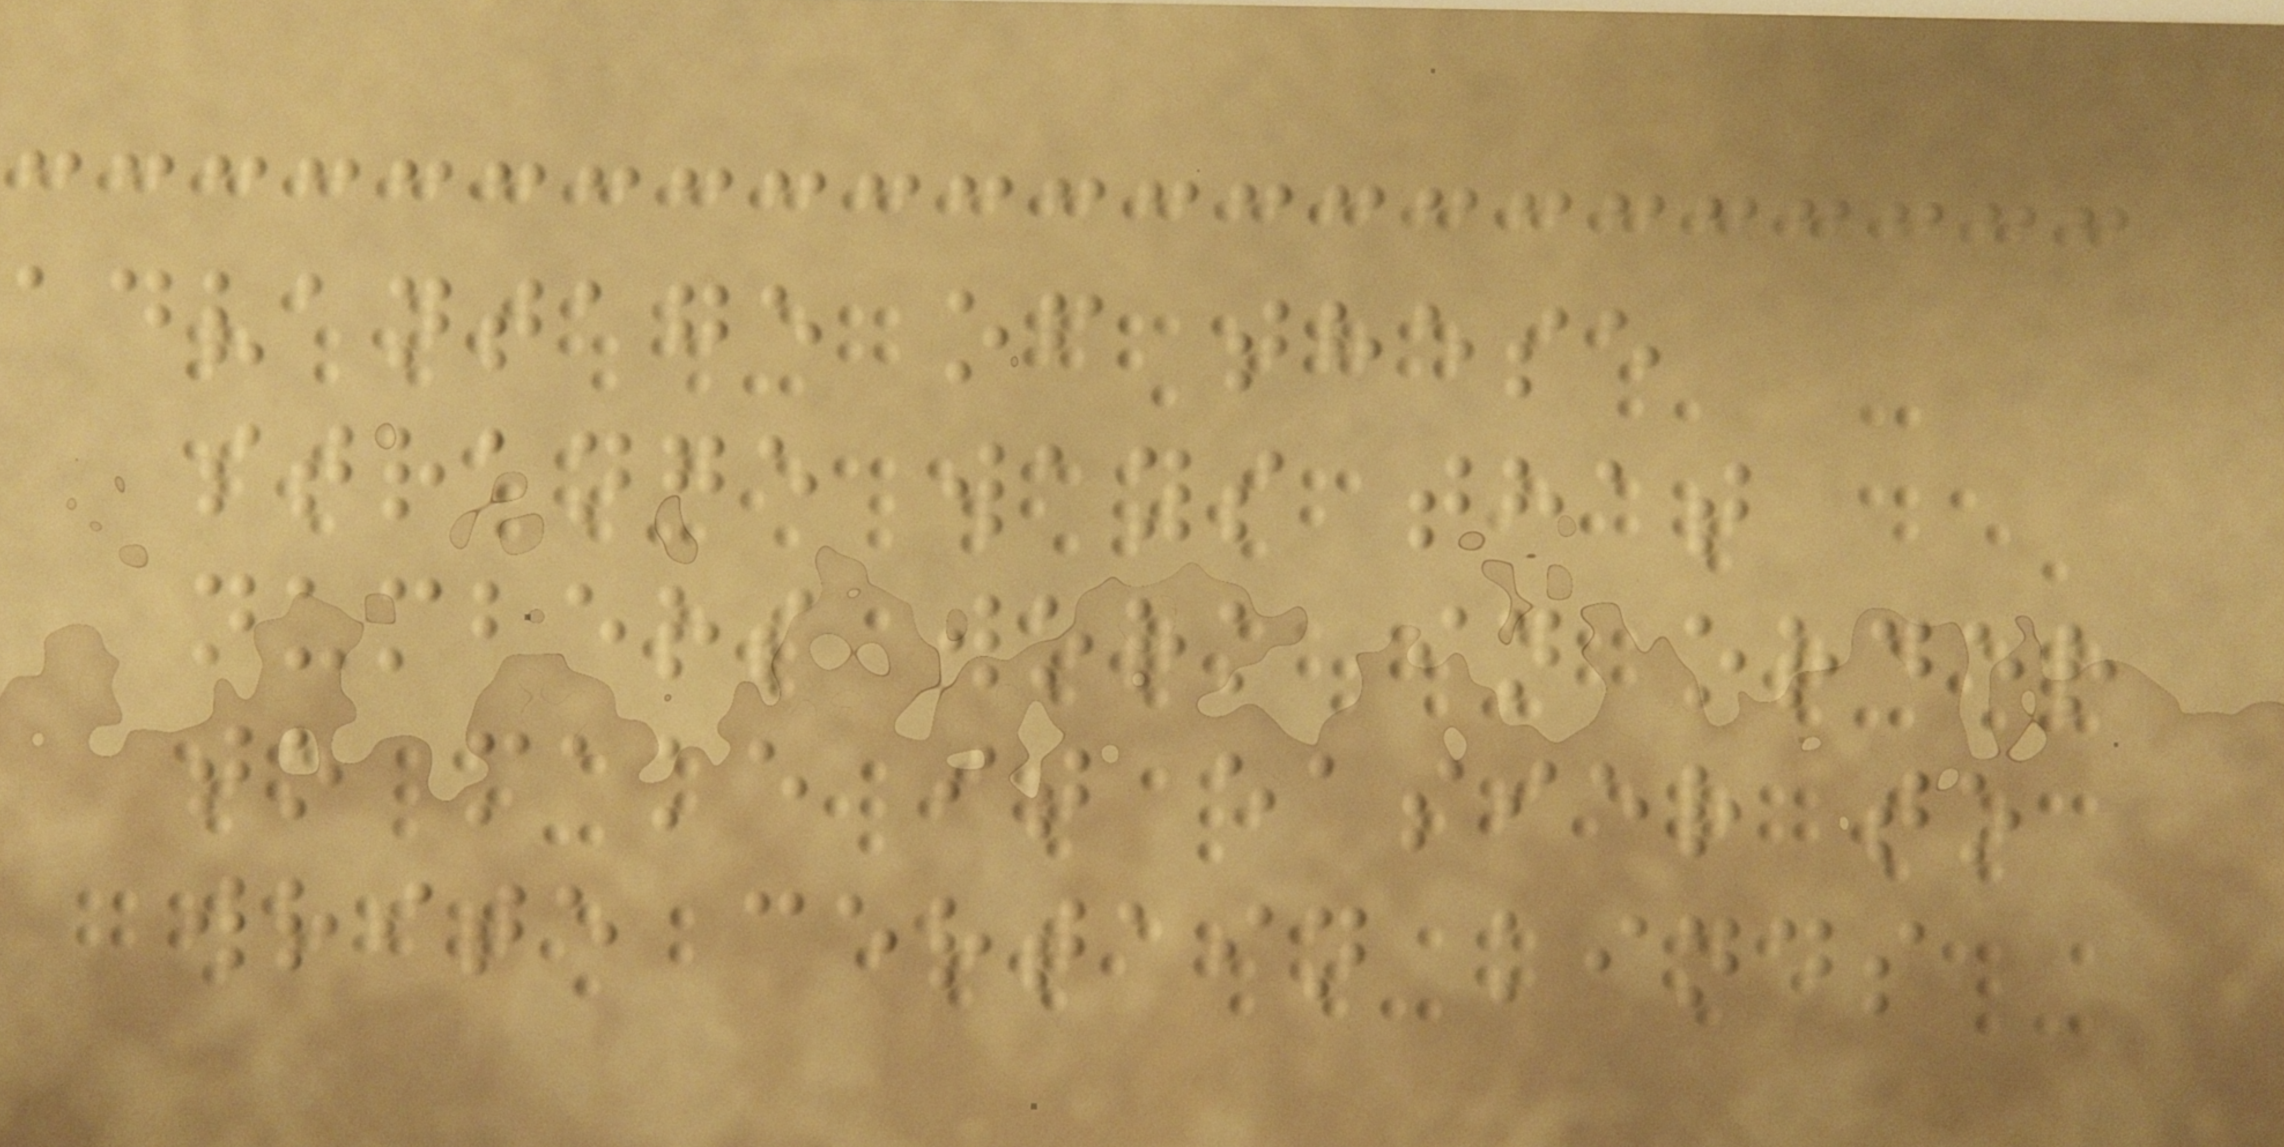advantage of these
strange ways that
numbers work in order
to make it easier to
write certain kinds
